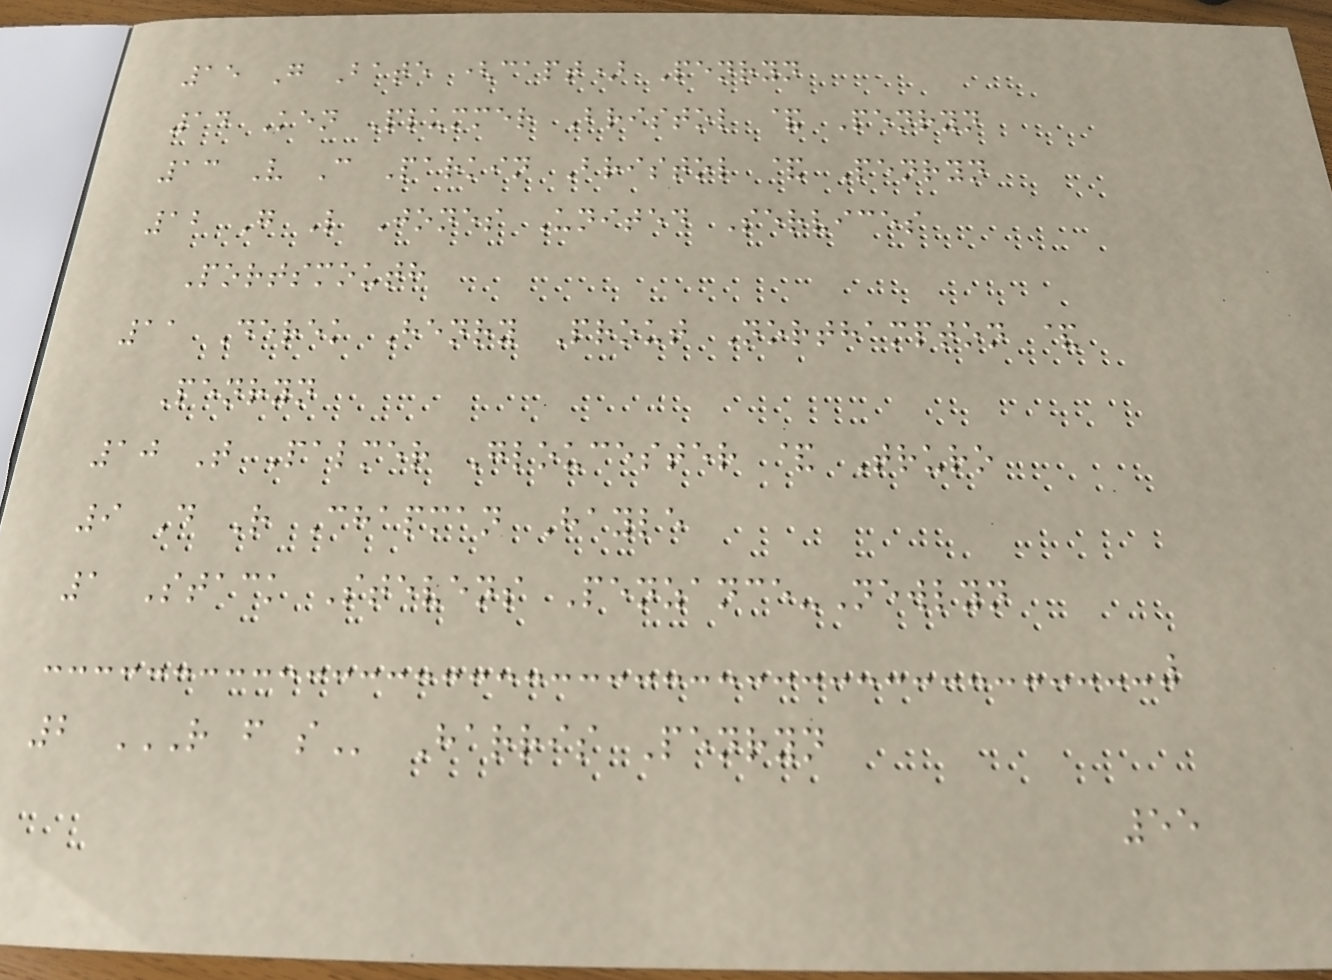15 G Bate (capt) Penryn
14 Ken Plummer Bristol & Penryn
13 V C Parkin Bristol & Penryn
12 G L Jones United Services
Portsmouth
11 Derek Henry Prout Northampton &
Penryn
10 T Palmer Gloucester & Truro
9 D R Chapman Hayle
1 Stack Stevens Penzance-Newlyn
2 R F S Harris Penryn
55
